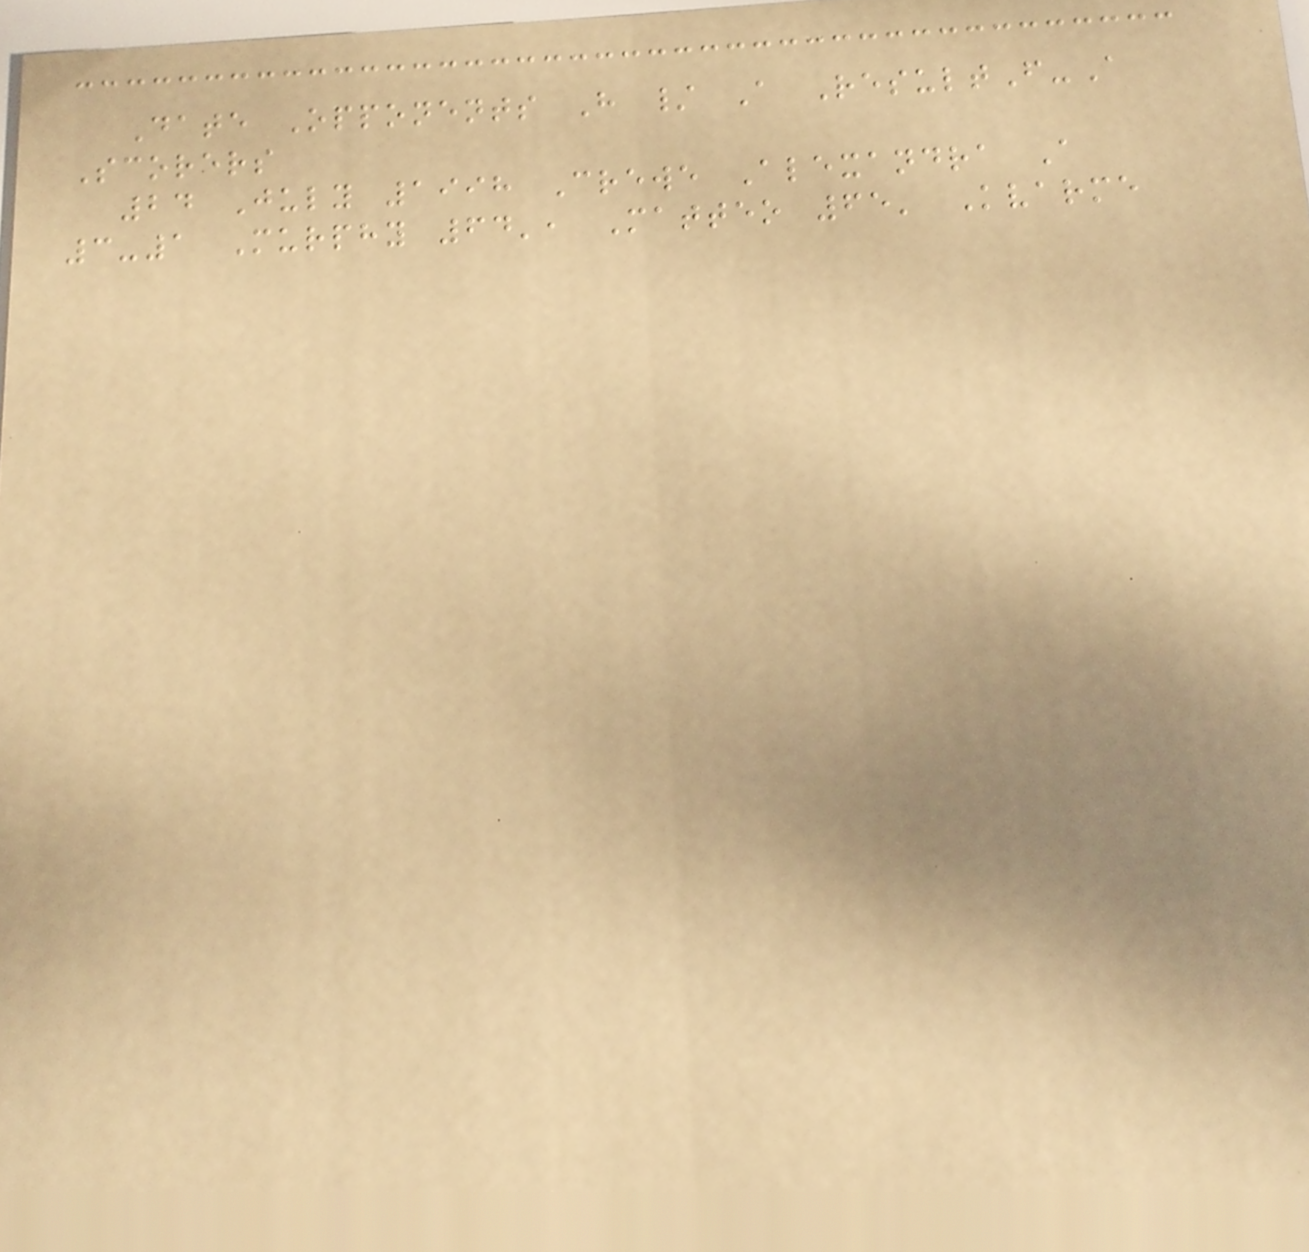Date Opponents H / A ResultF-A
Scorers
24 July 1998 Crewe Alexandra A
3-1 Murphy 64', Matteo 65' Kvarme
